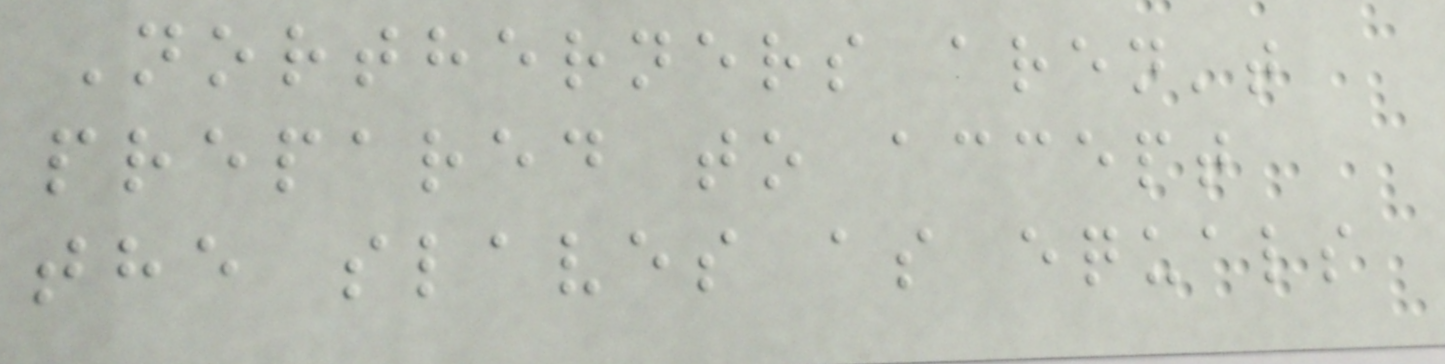Northerners aren't
prepared to accept
the slaves as equals
